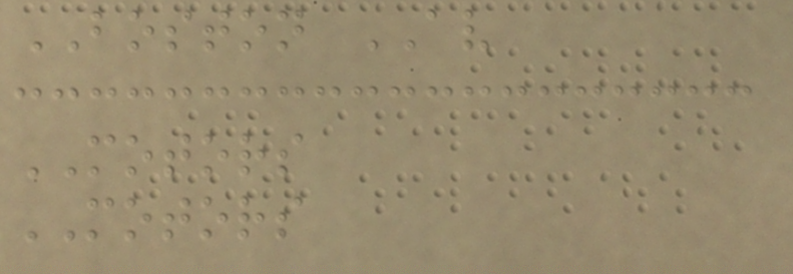BOSTON AV
MOTORS
MOTORS
